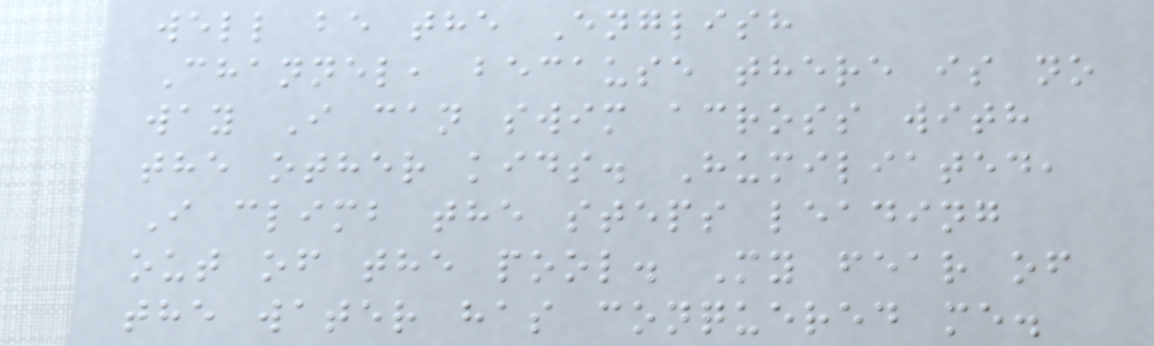well be the English
Channel, because there is no
way I can swim across with
the other kids. Humiliated,
I climb the steps leading
out of the pool. My fear of
the water has conquered me.
